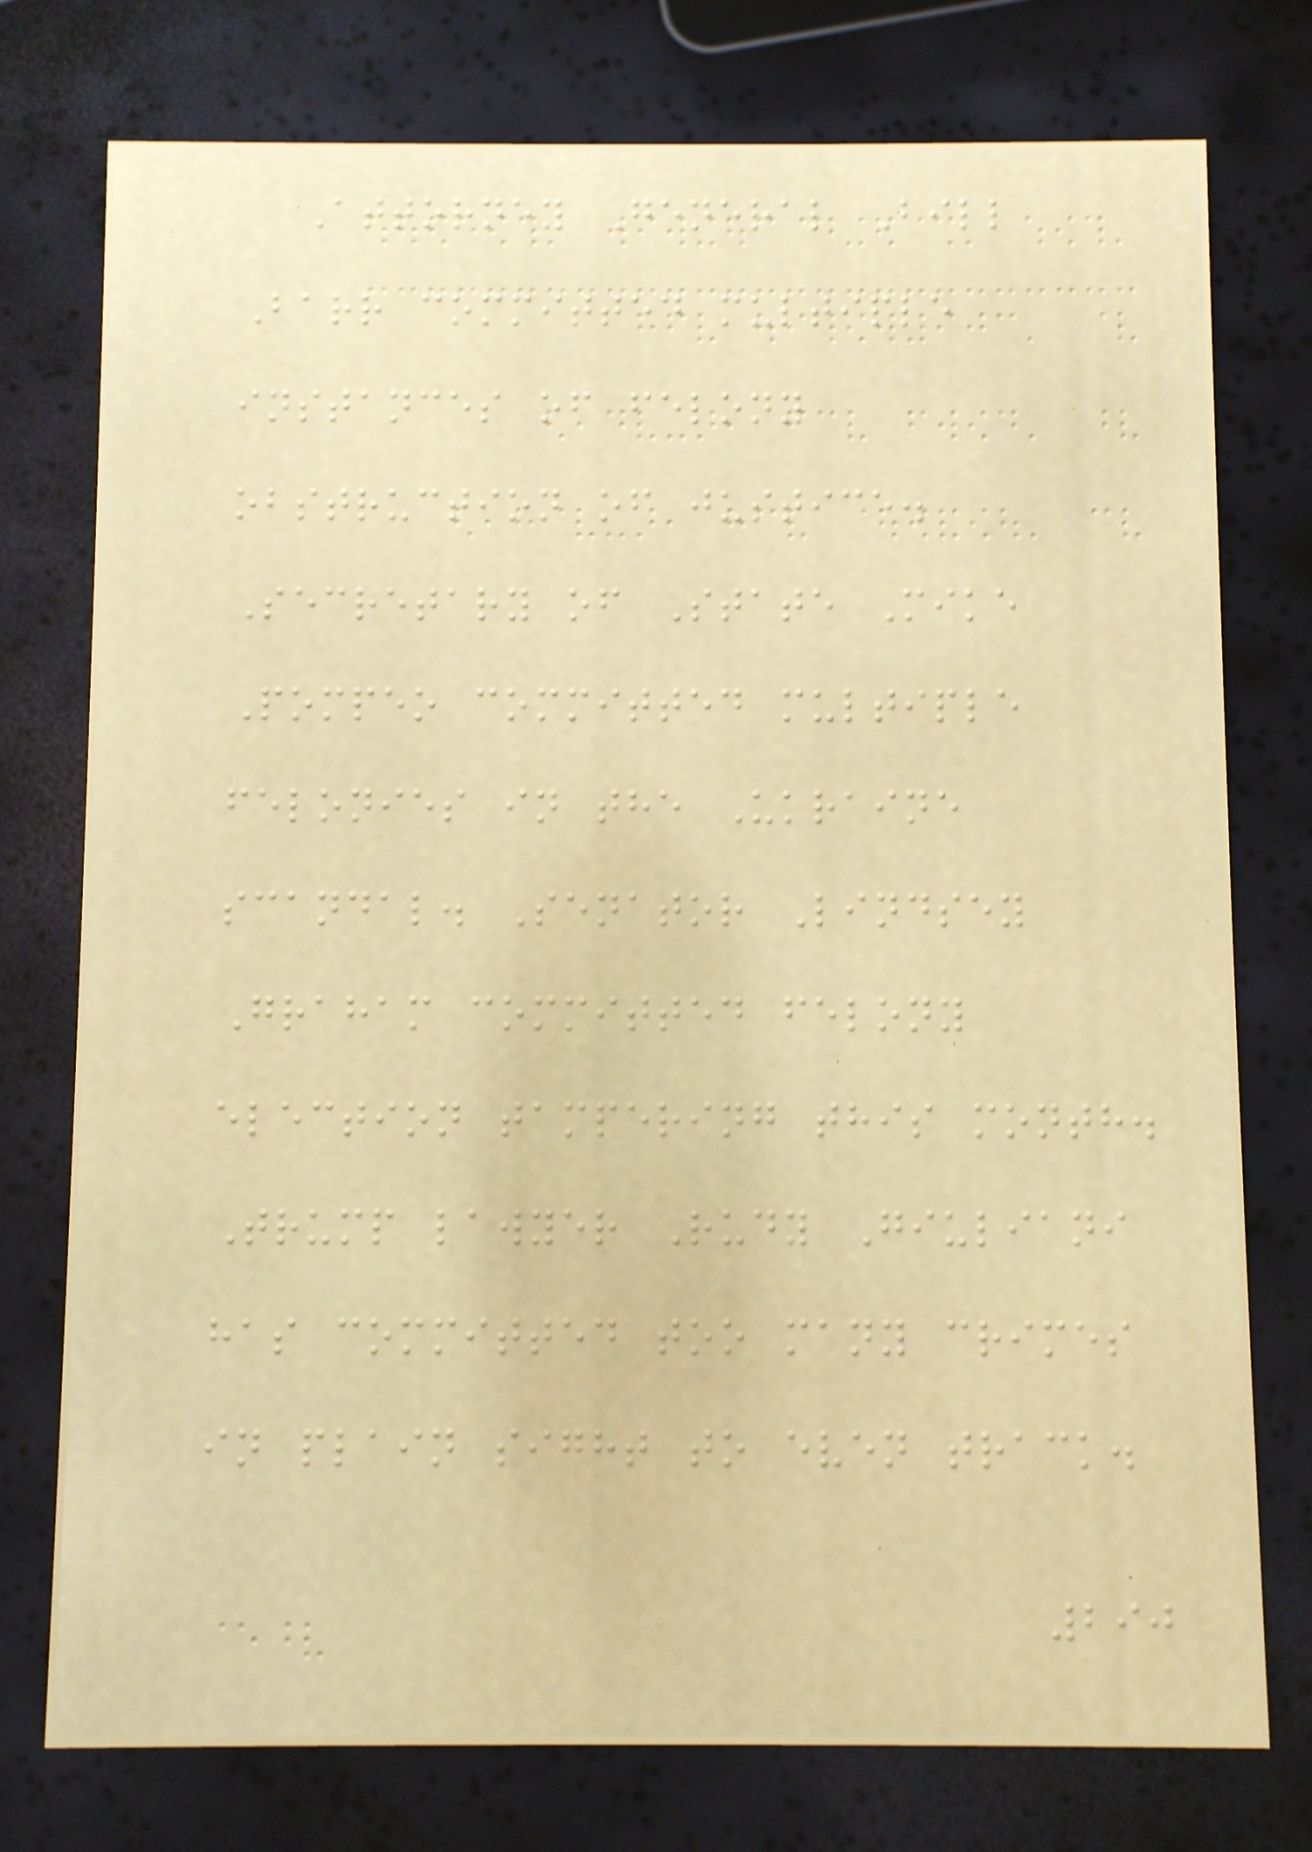Attorney General Bill
Barr committed multiple
instances of felony
obstruction of justice.
Secretary of State Mike
Pompeo committed multiple
felonies in the Ukraine
scandal. Senator Lindsey
Graham committed felony
election tampering this month.
Trump lawyer Rudy Giuliani
has committed too many crimes
in plain sight to even track.
290
